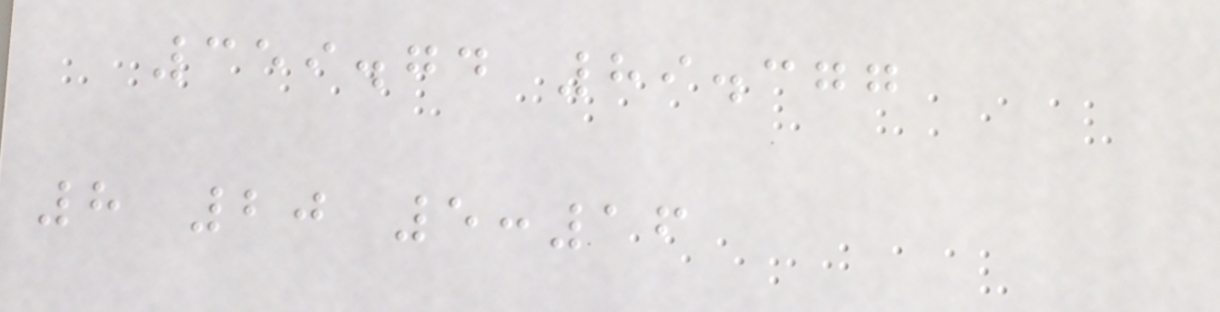359.74 89.377
8 20 5:16
